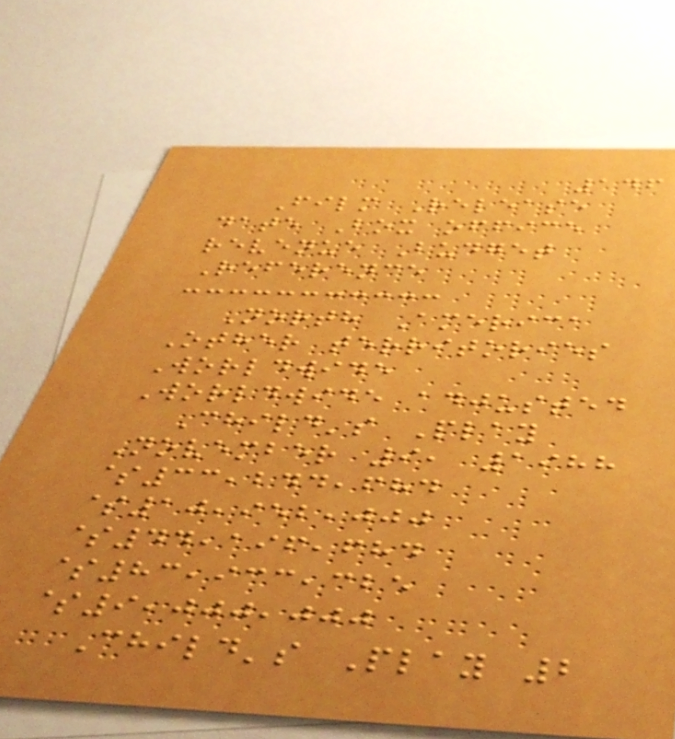146
Film Release
date Box office
revenue Budget
Reference
North America
Other territories
Worldwide
Worldwide adjusted
Child's Play
November 9, 1988
$33,244,684
$10,952,000
$44,196,684
$83,933,325
$9,000,000
Child's Play 2
